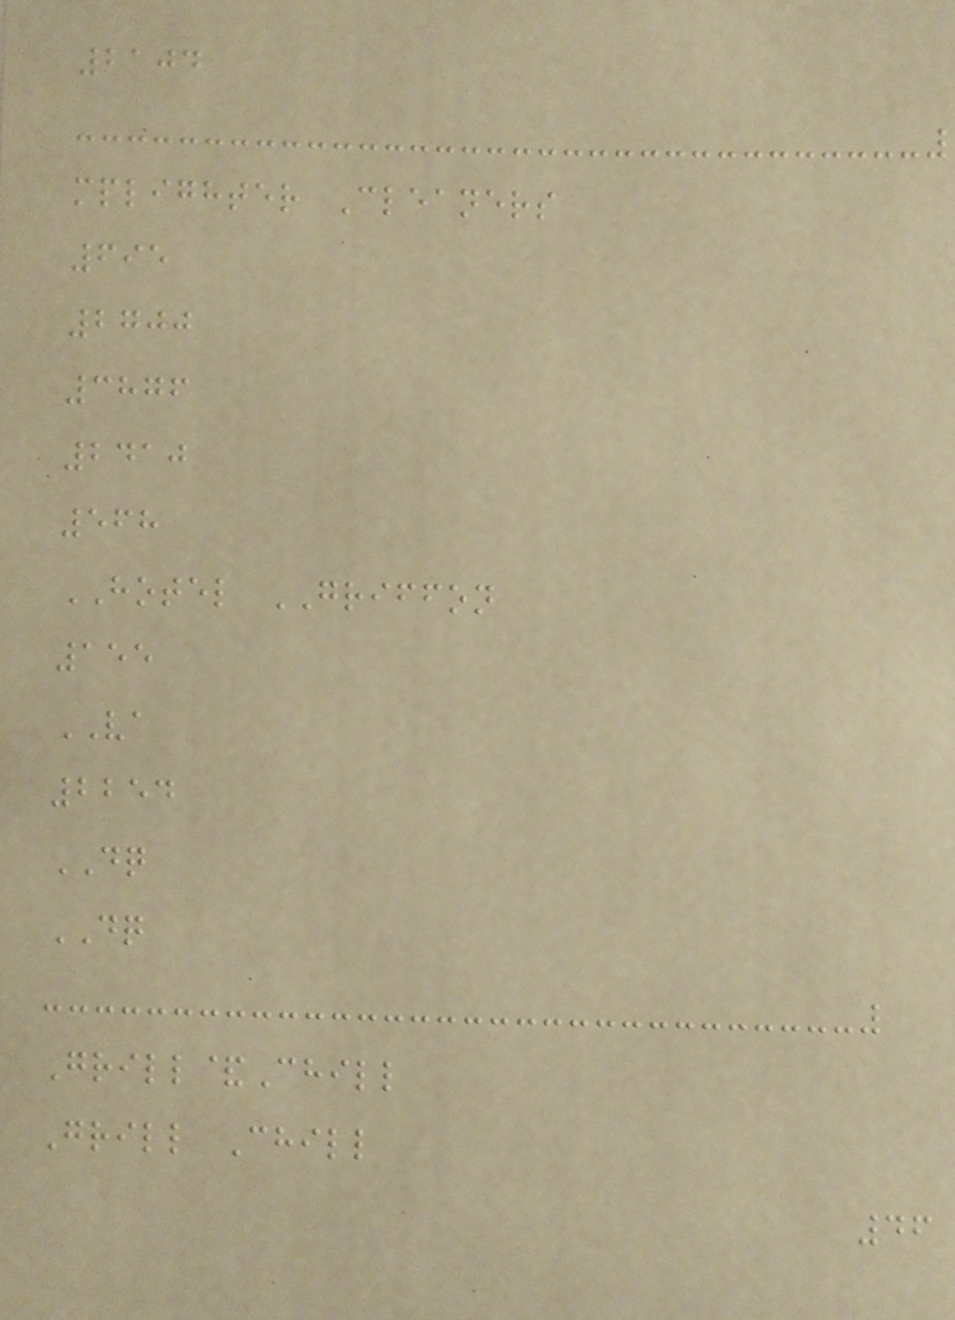2104
mplighter Cleaners
695
2700
3876
2410
568
HOTEL GRIFFON
155
VA
2254
DQ
DQ
Grill&Chill
Grill Chill
46
